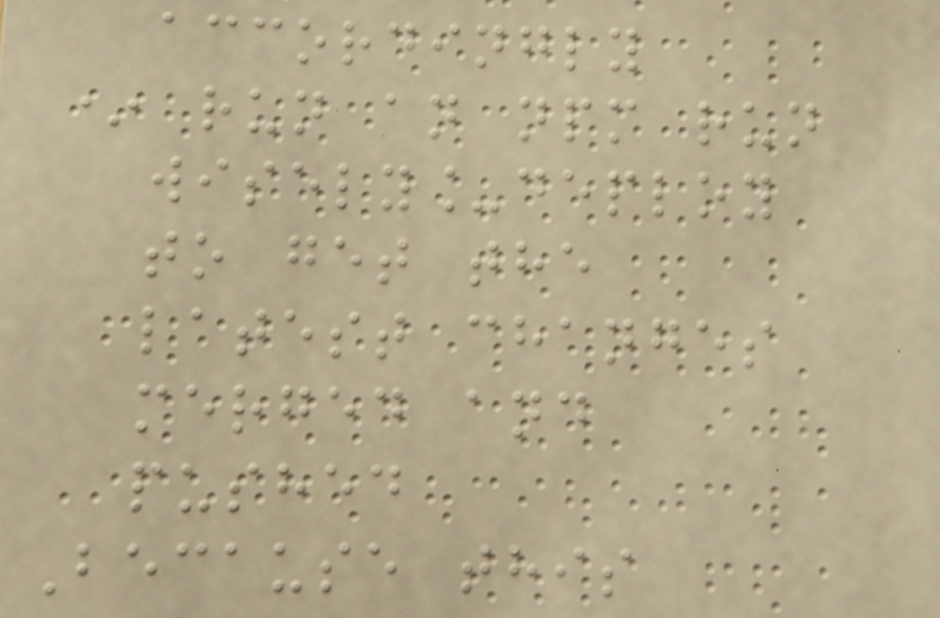accordingly
* run an npm run
wisely_deploy
to get the
latest changes
merged and
pushed
Because this
